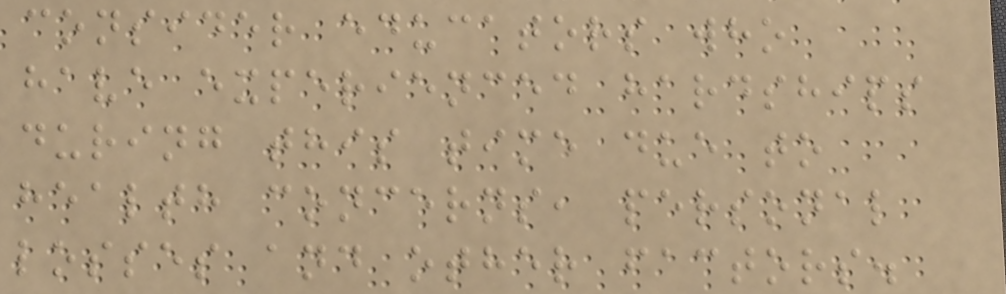consider educators who
have experienced hardships
during this time due to
health concerns, personal
losses and other factors.
